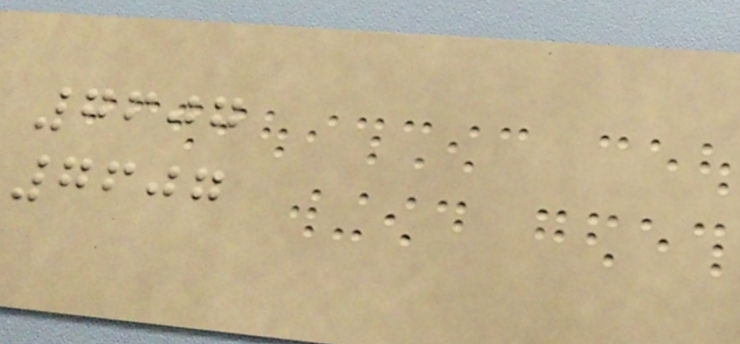7607
7607
